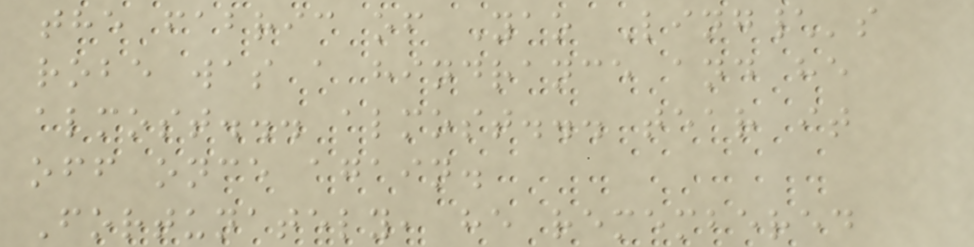the fabric of Yao Ling\'s
robe was a hindrance and he
almost... almost... tear it
off once again.
Fortunately, he remembered
